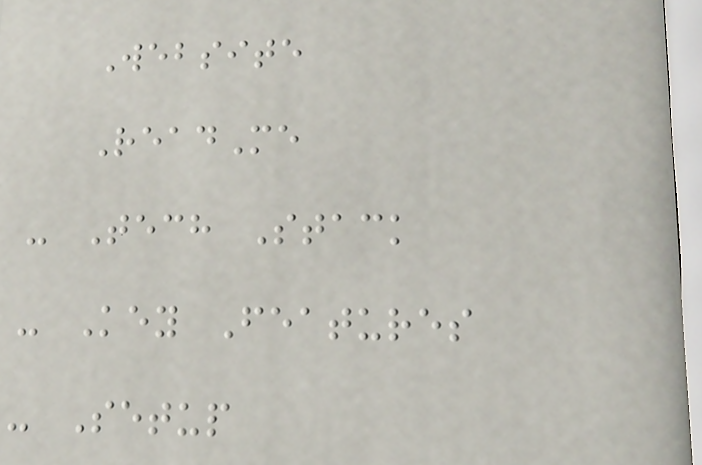Website
ReadMe
- Tech Stack
- Key Features
- Setup
